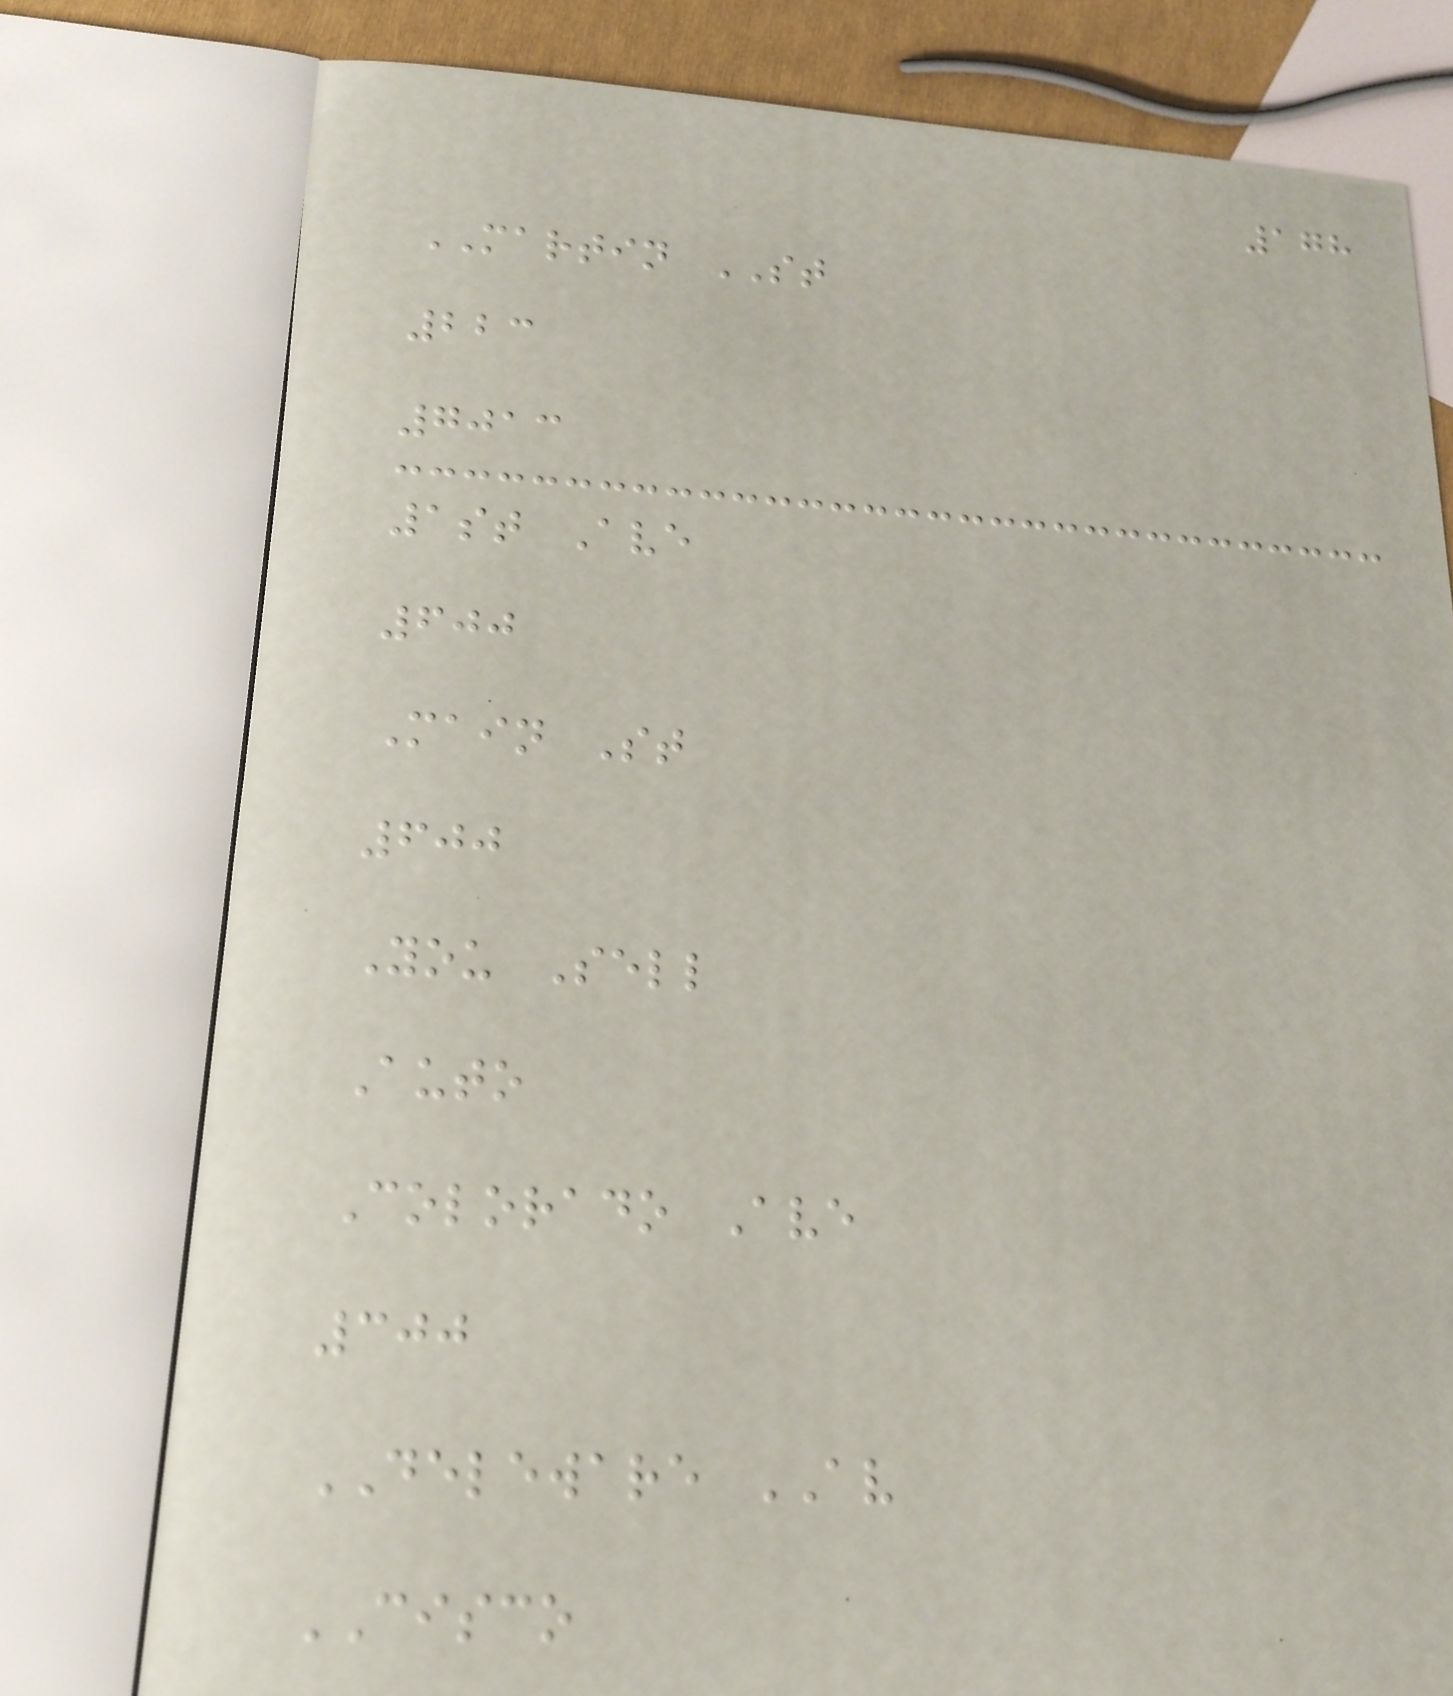178
MARTIN ST
223
7013
1st Ave
600
Main St
600
You Sell
Auto
Colorado Ave
300
DELEWARE AV
CISCO
